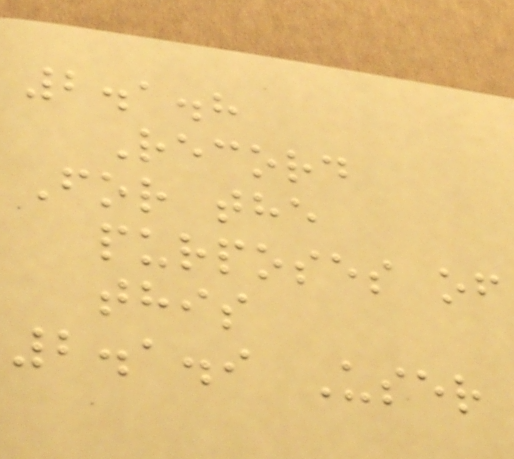2.1.8
Record
For the
purposes of
this
2.1.9 User
